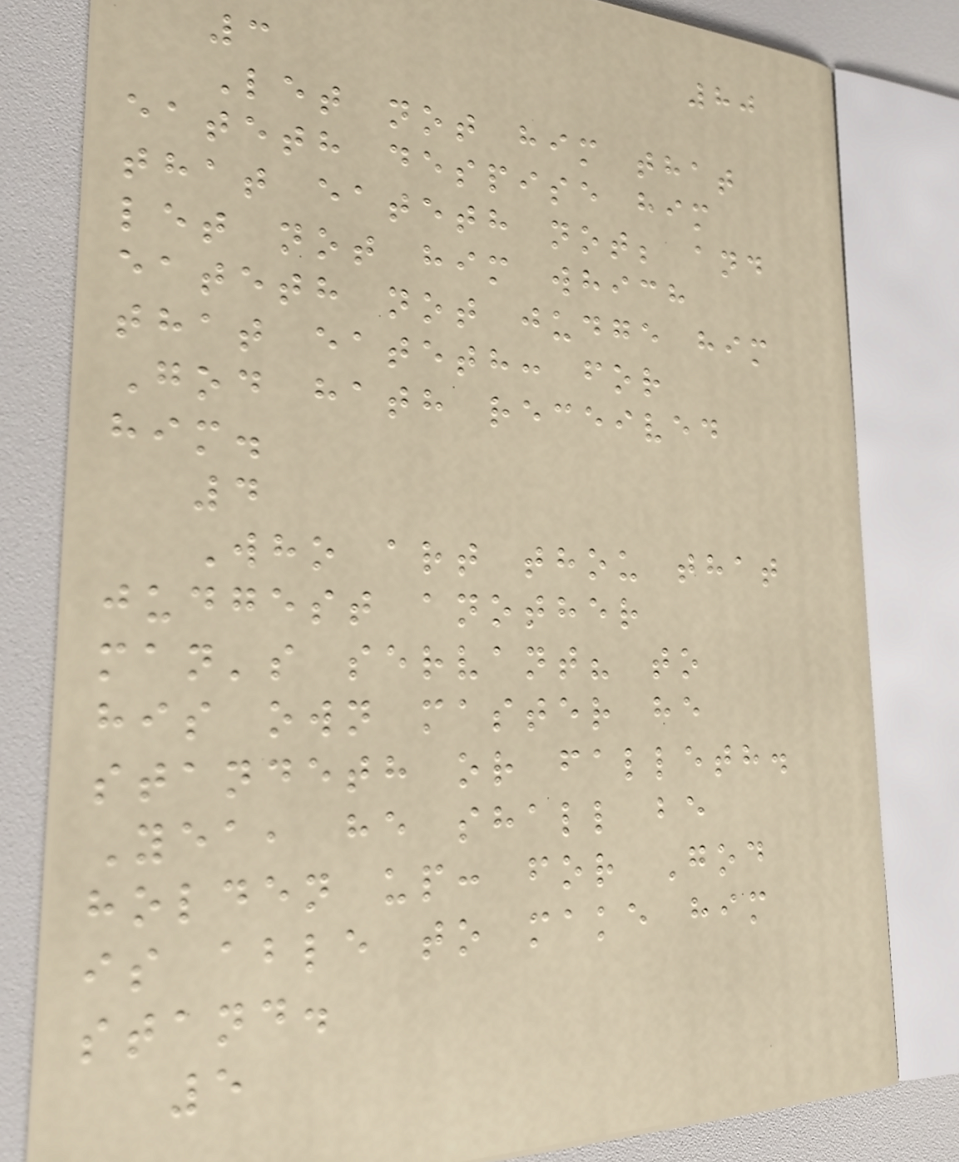80
3
Let not him that
eateth despise him
that eateth not; and
let not him which
eateth not judge him
that eateth: for
God hath received
him.
4
Who art thou that
judgest another
man's servant? to
his own master he
standeth or falleth.
Yea, he shall be
holden up: for God
is able to make him
stand.
5
